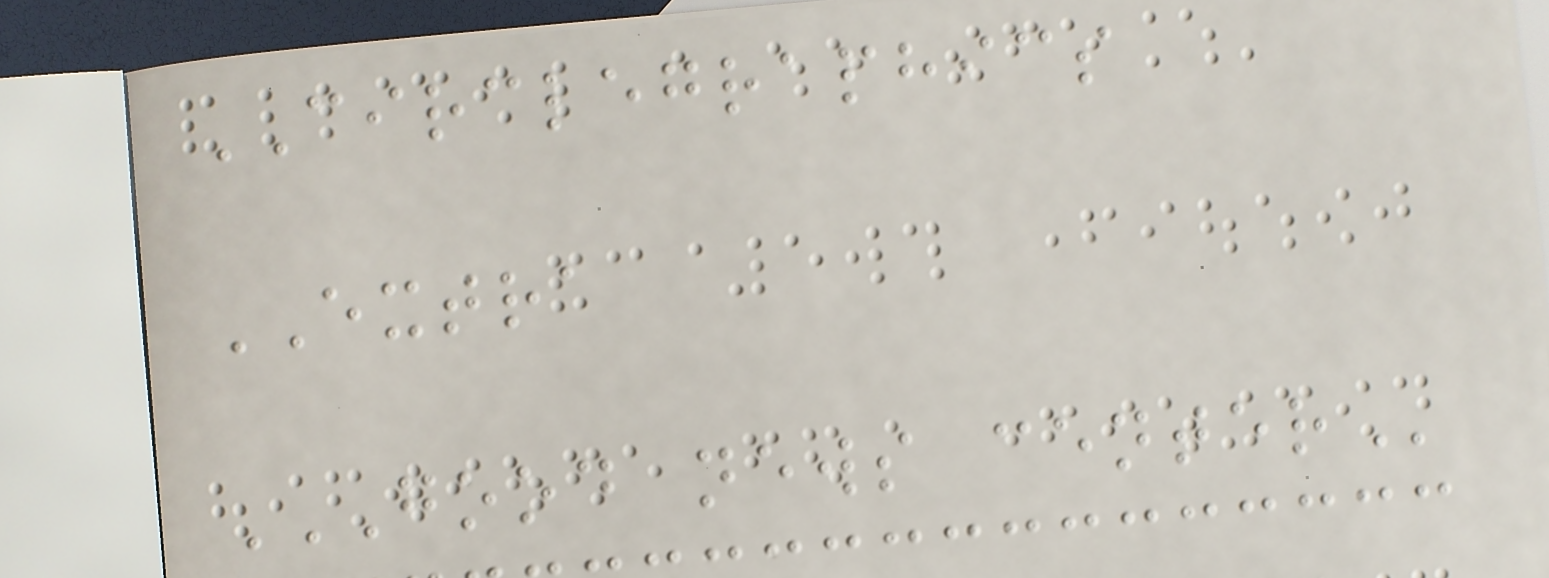CIRCLEGRAPHICS
EXTRA
GOOD NEWS CENTER
